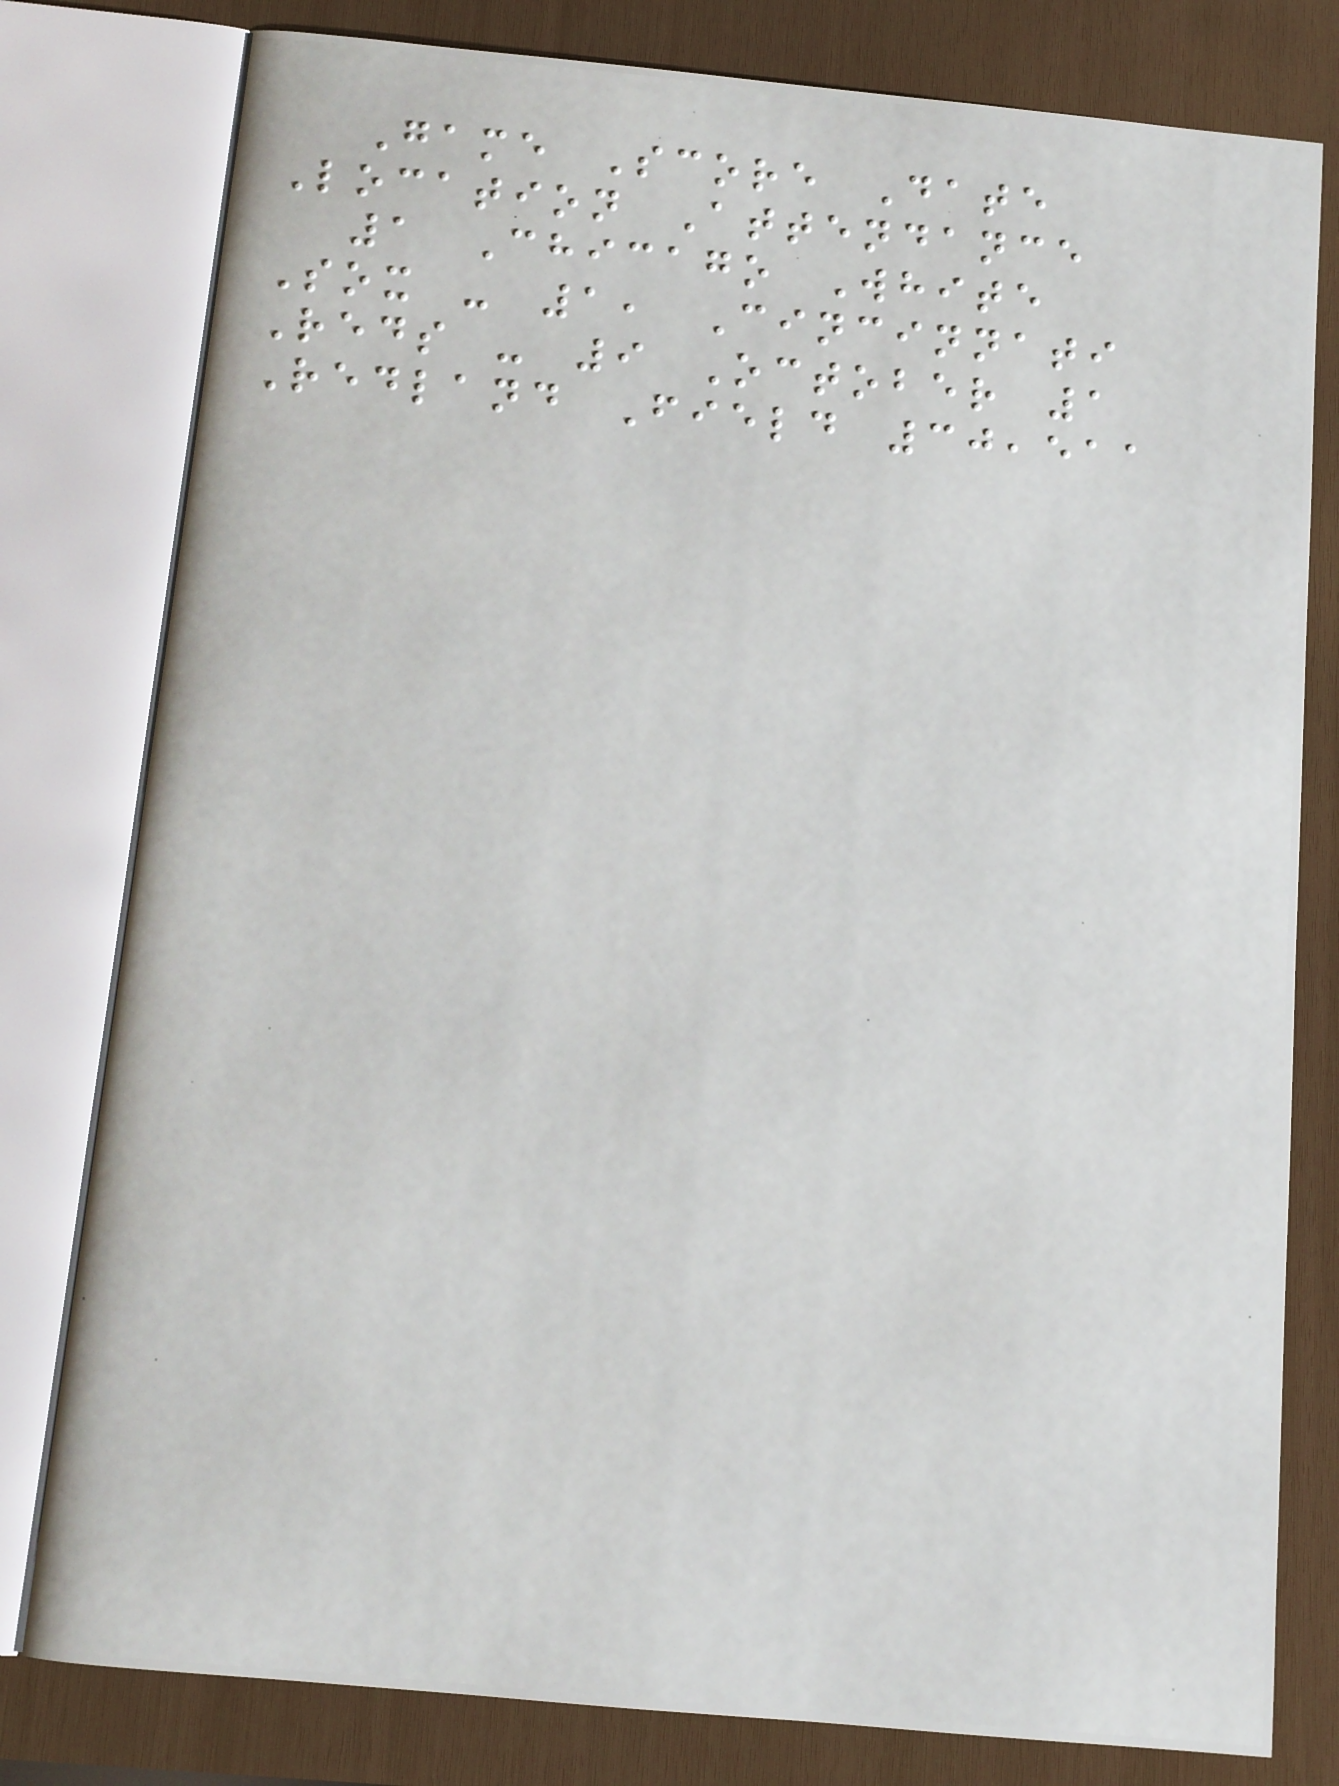Game Score Date
Location Attendance
1 Chicago White
Sox - 1, Cincinnati
Reds - 9 October 1
Redland Field 30,511
